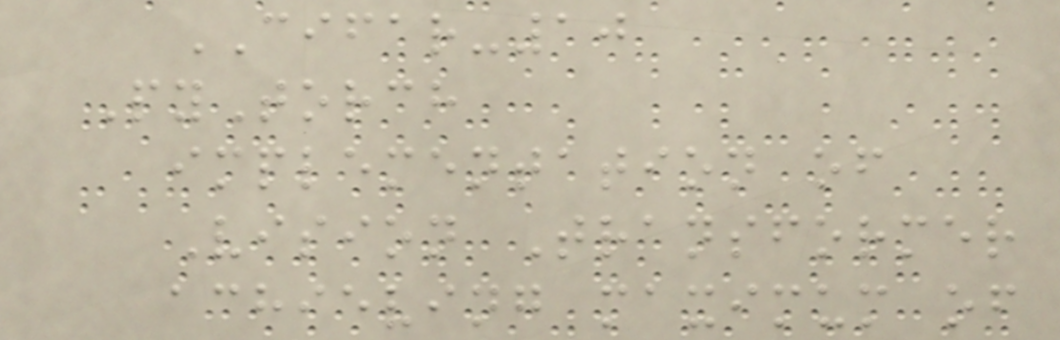CIFAR-10
PyTorch
implementation of
Vision Transformer
achieving maximum of
